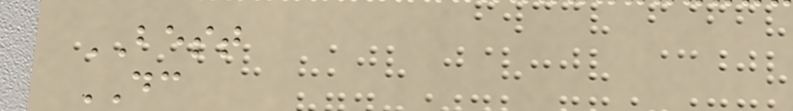BEST
DC
